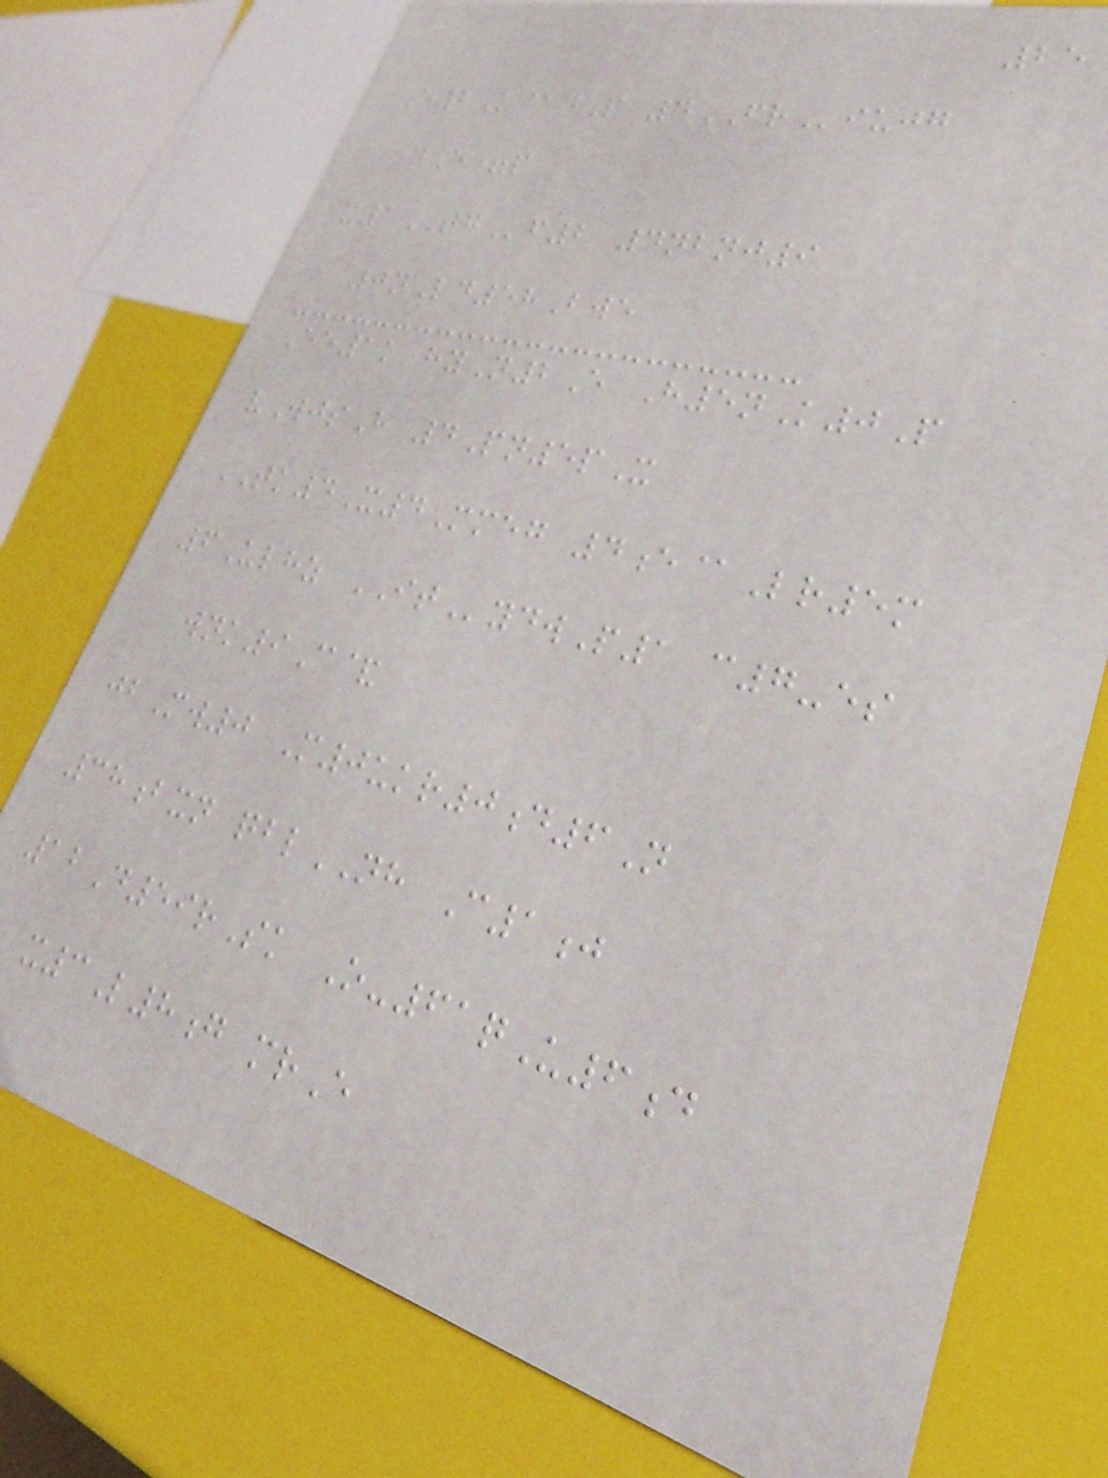25
E2K@dP 4FRiujg
dE=p
x1TGf2 4nbnj9
0nLd58Bwe
Ee1k hyN2E H5nK0P
vWjsH 4Pn5pX
TK4X4Mmeg 4e@Lr5m
6Ulhz ITydwP1 c7-es
wnk9C&
jbMw0 M0ukr0d6N
38bxn qblNH C1j
12D59rSk O-61qU6d
x3L8g mrE
